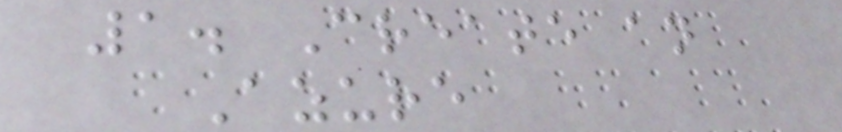1. Create an
Azure
